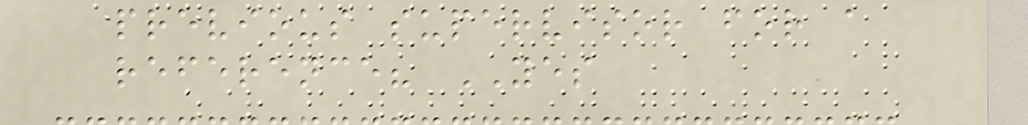previous supervisor for a
reference? YES
